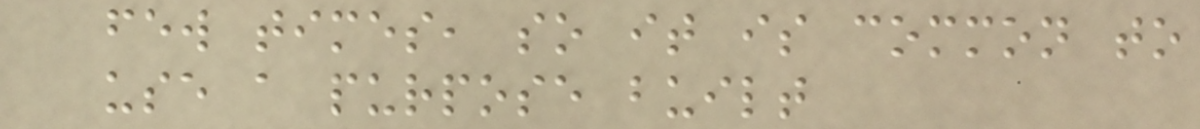few times, so it is common to
use a purpose built
